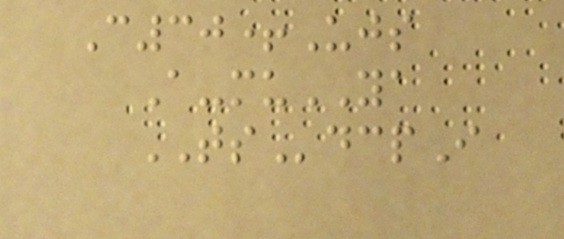C30+Ujs
A-muYA
TSdcpI
